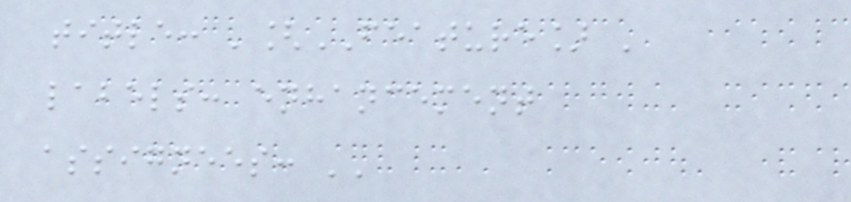title: '[FEATURE] '
labels: enhancement
assignees: ''
